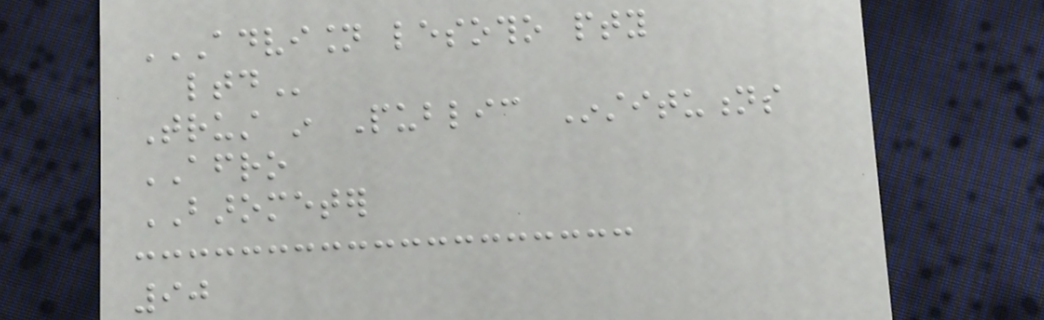ADVISION LESOTHO PTY
LTD
Trust in Public Institutions
AFRO
BAROMETER
90
